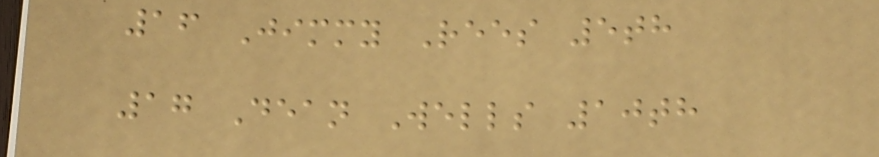16 Jimmy Rees 5th
17 Dean Wells 10th
